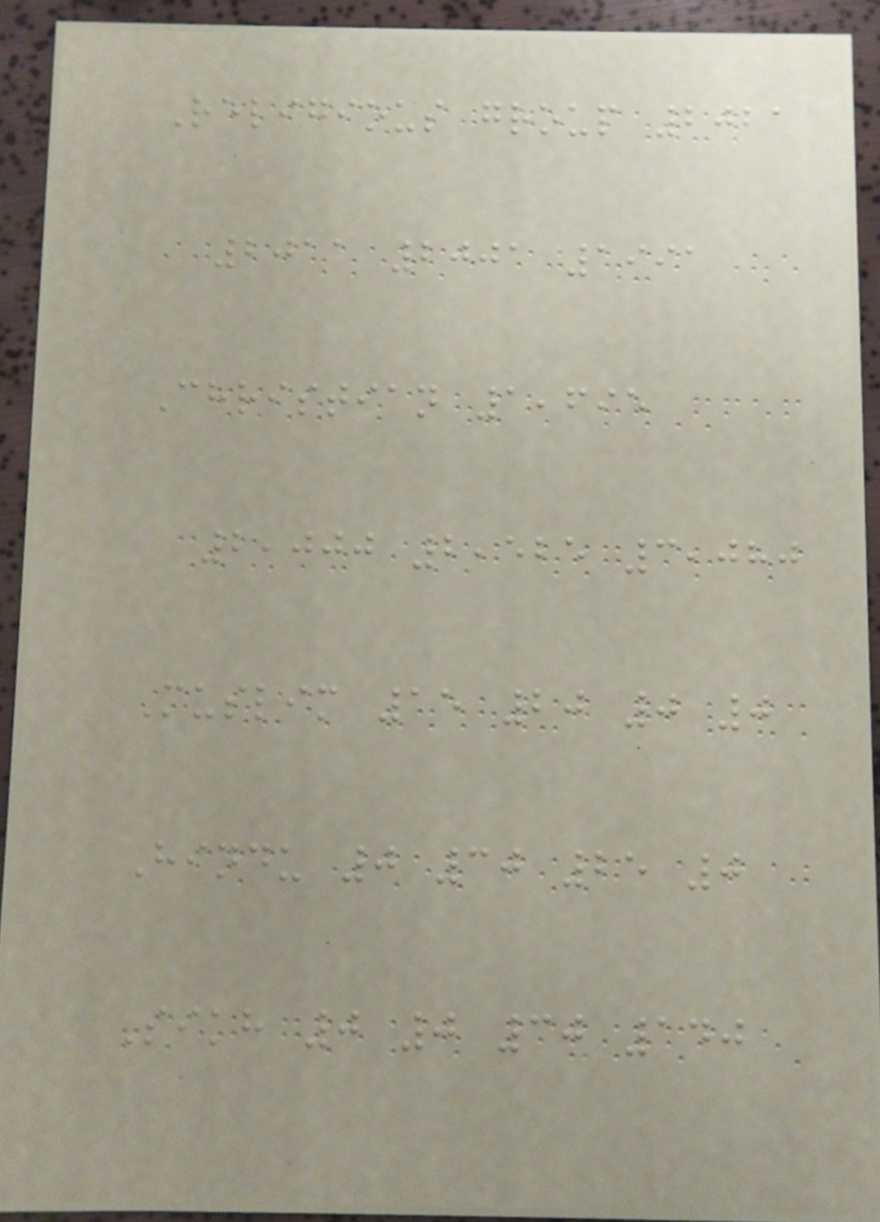Religious group 2021
2011 2001 1991
Christian 1,695
2,000 2,525 3,080
Muslim 15 20 0 0
Hindu 0 30 25 0
Sikh 0 0 30 140
